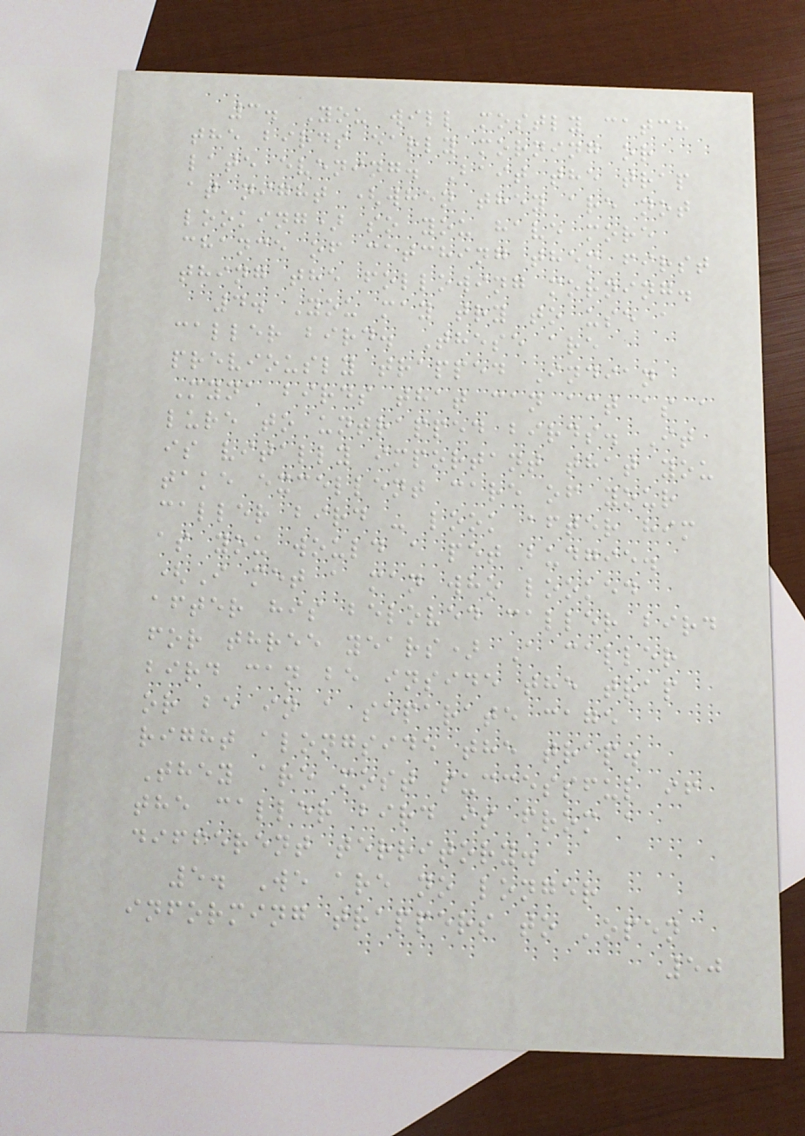3. You will mostly catch
the birds early morning or
late evening. Bait the trap
at night (when they are not
looking) so you have more
chance of catching them first
thing the following morning.
4. You may try to use a
caller bird. These are
previously trapped Indian
Myna birds that can act as a
lure to untrapped birds. It
is vitally important that you
take excellent care of your
caller bird - look after him
as you would a pet budgie.
(I met a man who looked
after his beloved caller bird
for three years) A caller
bird can be inside the trap
or be in a separate cage
right alongside the trap.
They are most successful if
the caller bird is from a
different territory.
5. We are no longer
informing trappers to 'open
50
